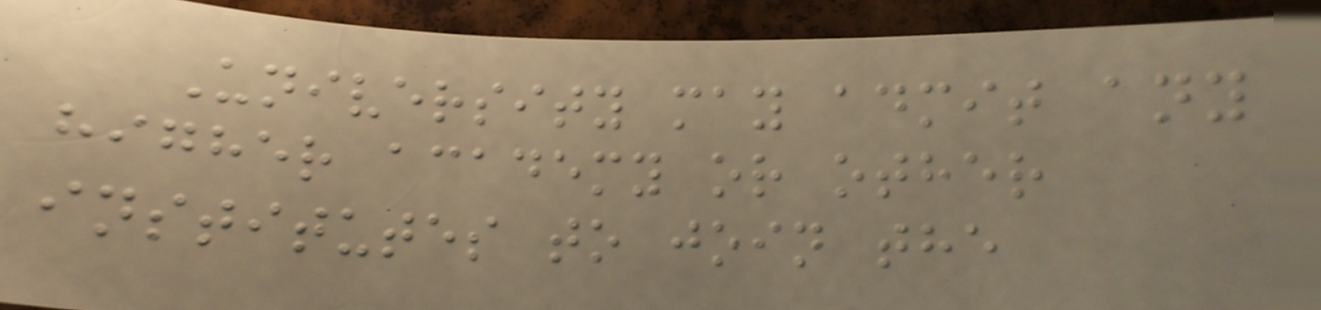University may admit any
higher academy or other
institutes to join the
